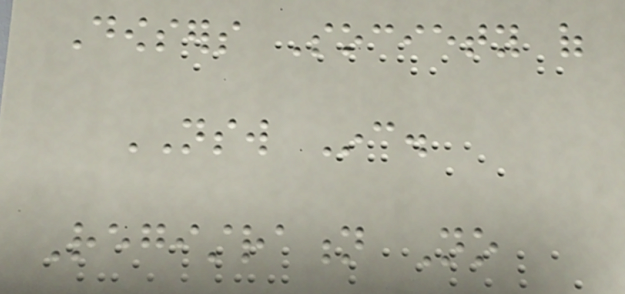Dowsers Society of
NSW Inc.
Registration No
